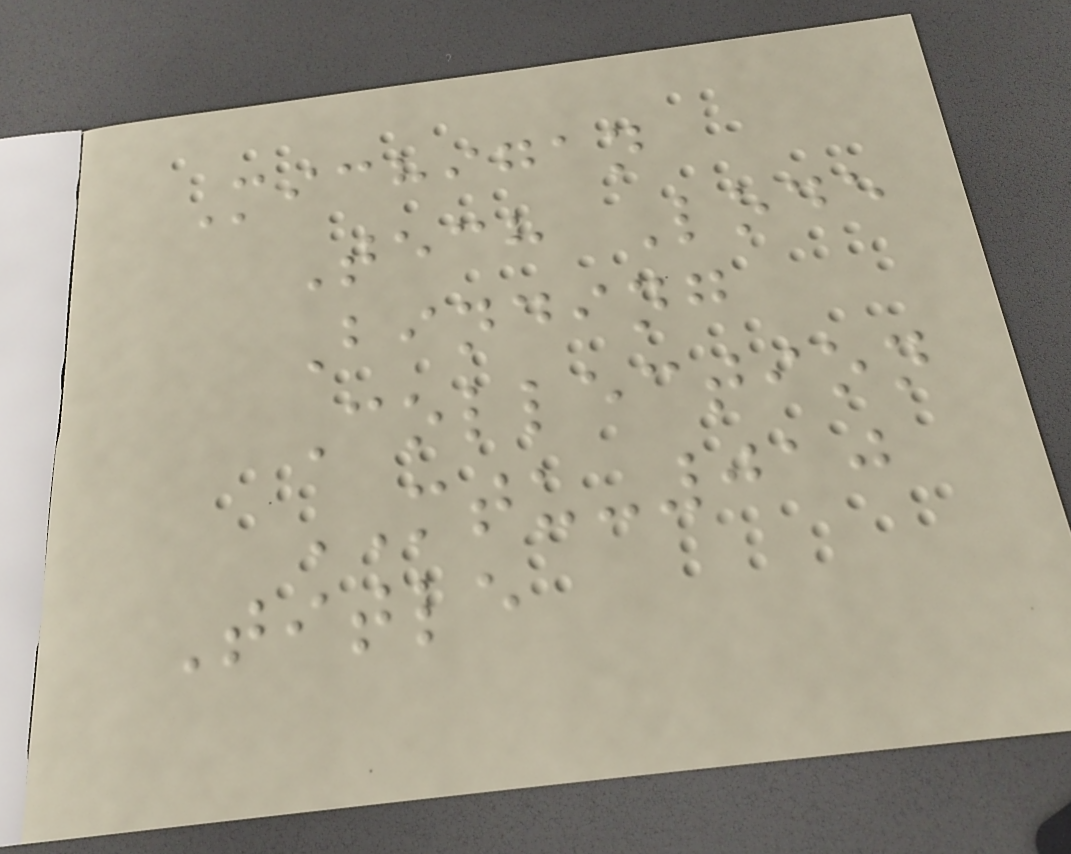Michigan
Tech Lode
Binding
Collection
MTU-010
Title
